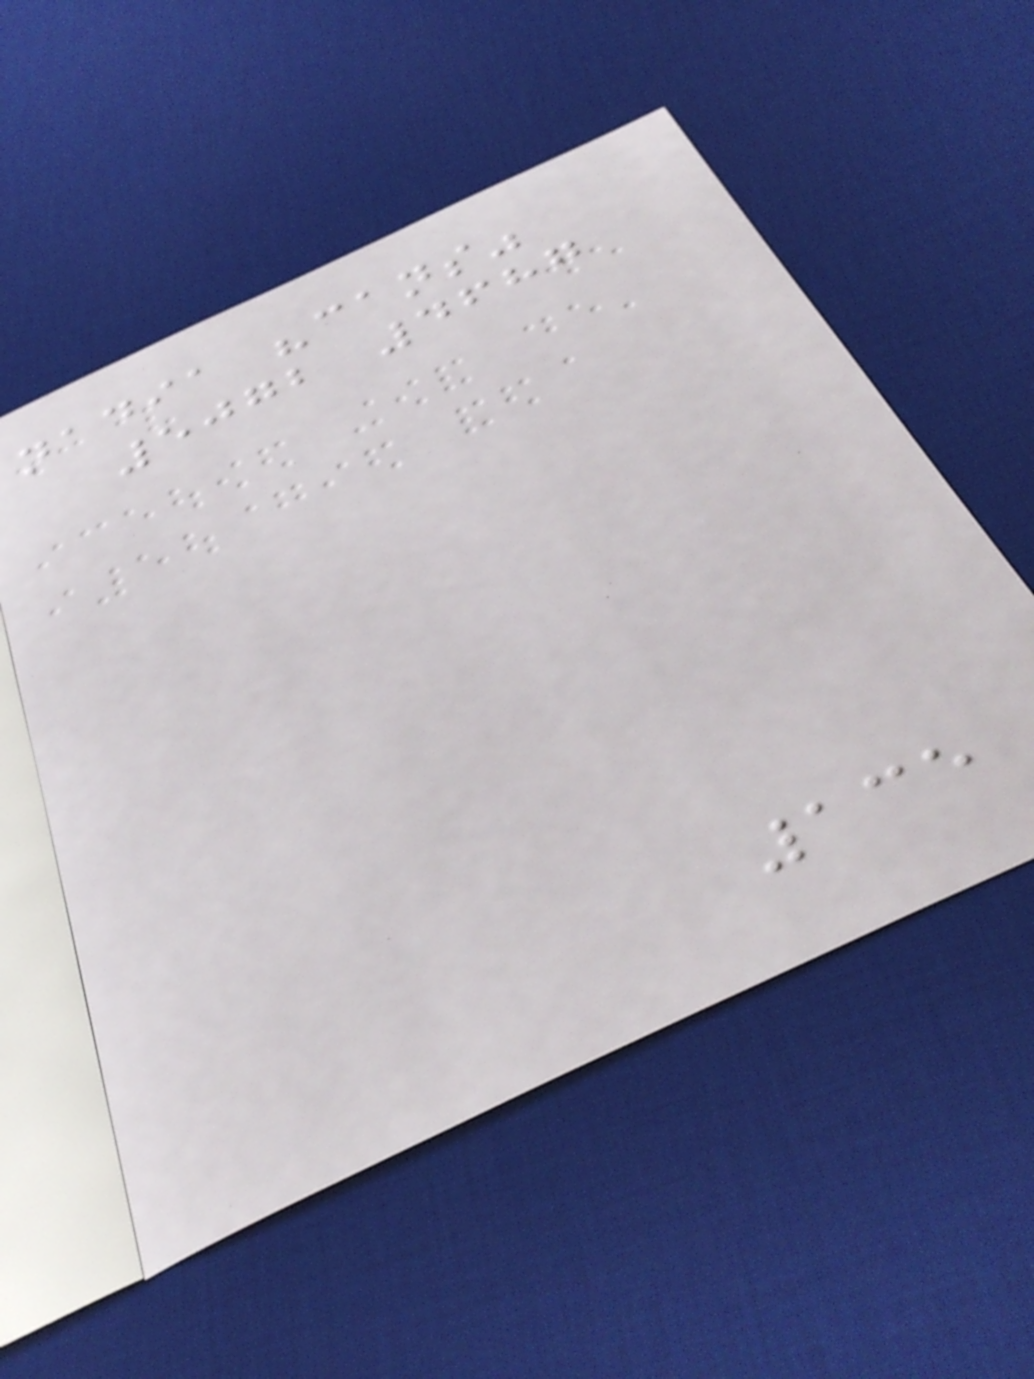nadia "cans"
5072 4687
135
